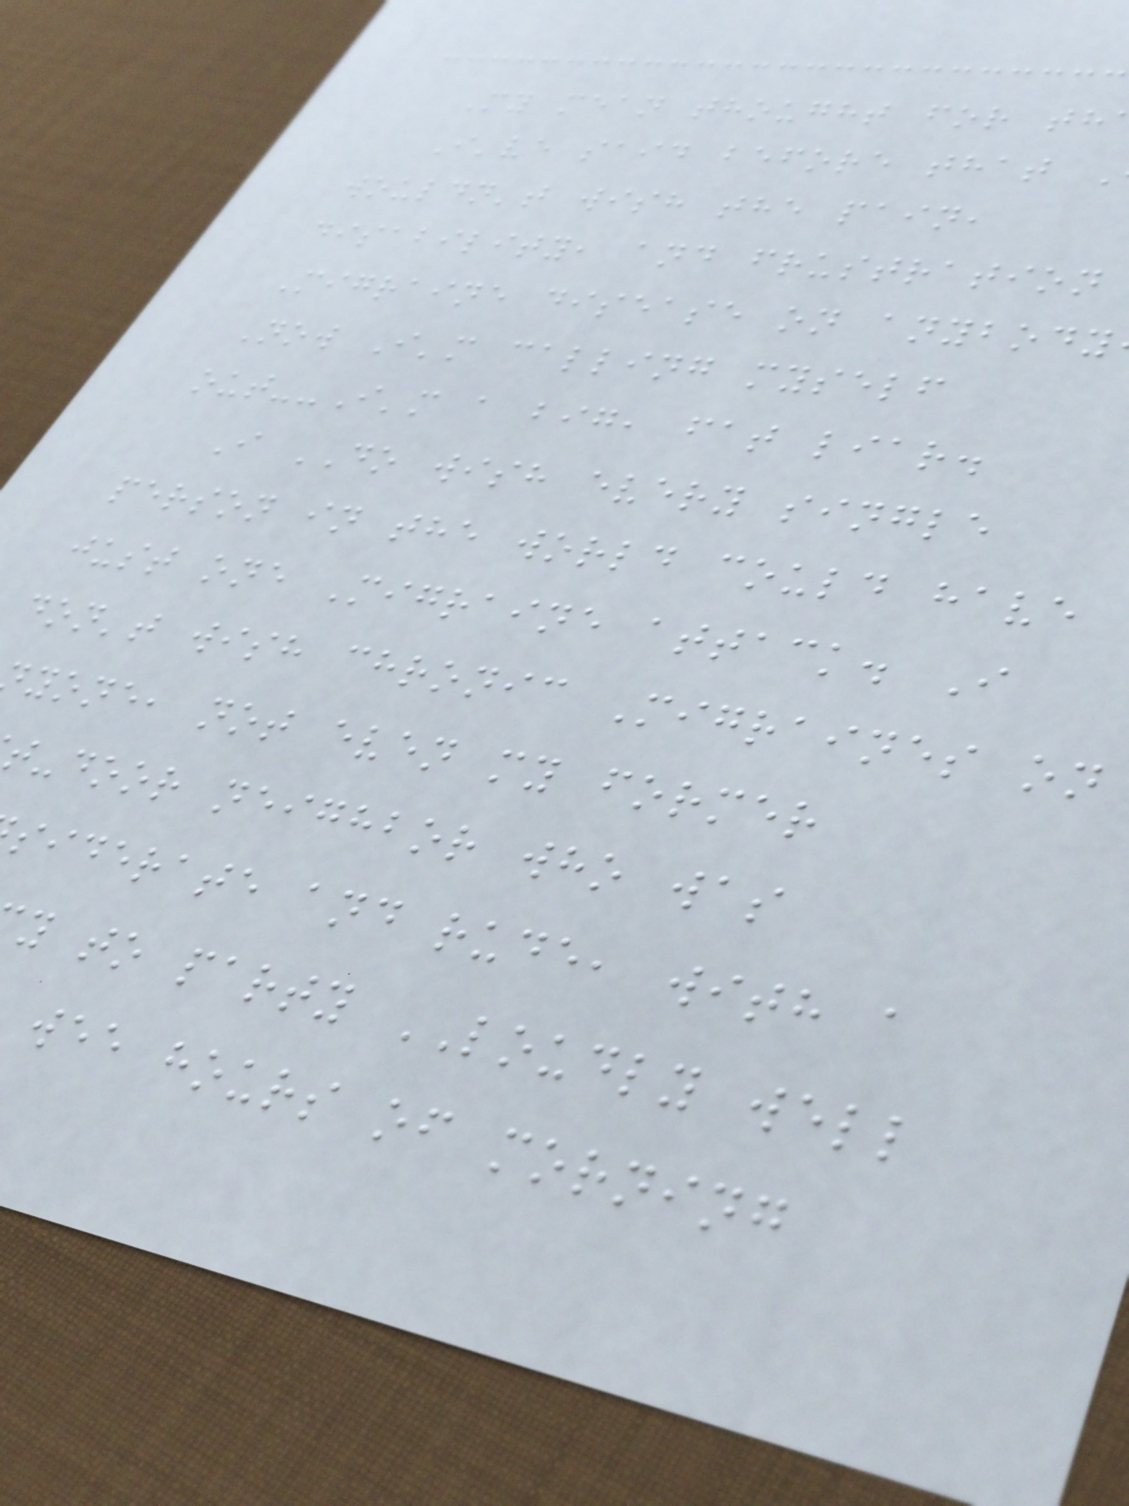My mean thought for th
I've said before that
wouldn't wish the pain,
disability, and frustration
Migraine disease on anybody
Now I'm calling myself
out--I'm a big, fat liar.
I DO wish every single
person in the world could have
just one Migraine attack. I
don't wish chronic Migraines on
yone, not even my former
t-door neighbor who was
siderate and rude, with a
y to party LOUDLY well
wee hours of morning
